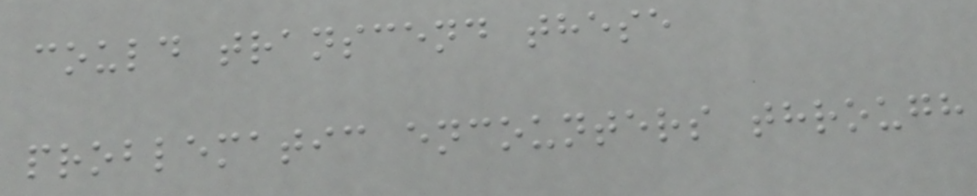could transcend these
problematic encounters through
